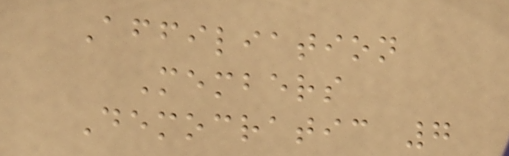Affiliation
Members
Democratic 7
